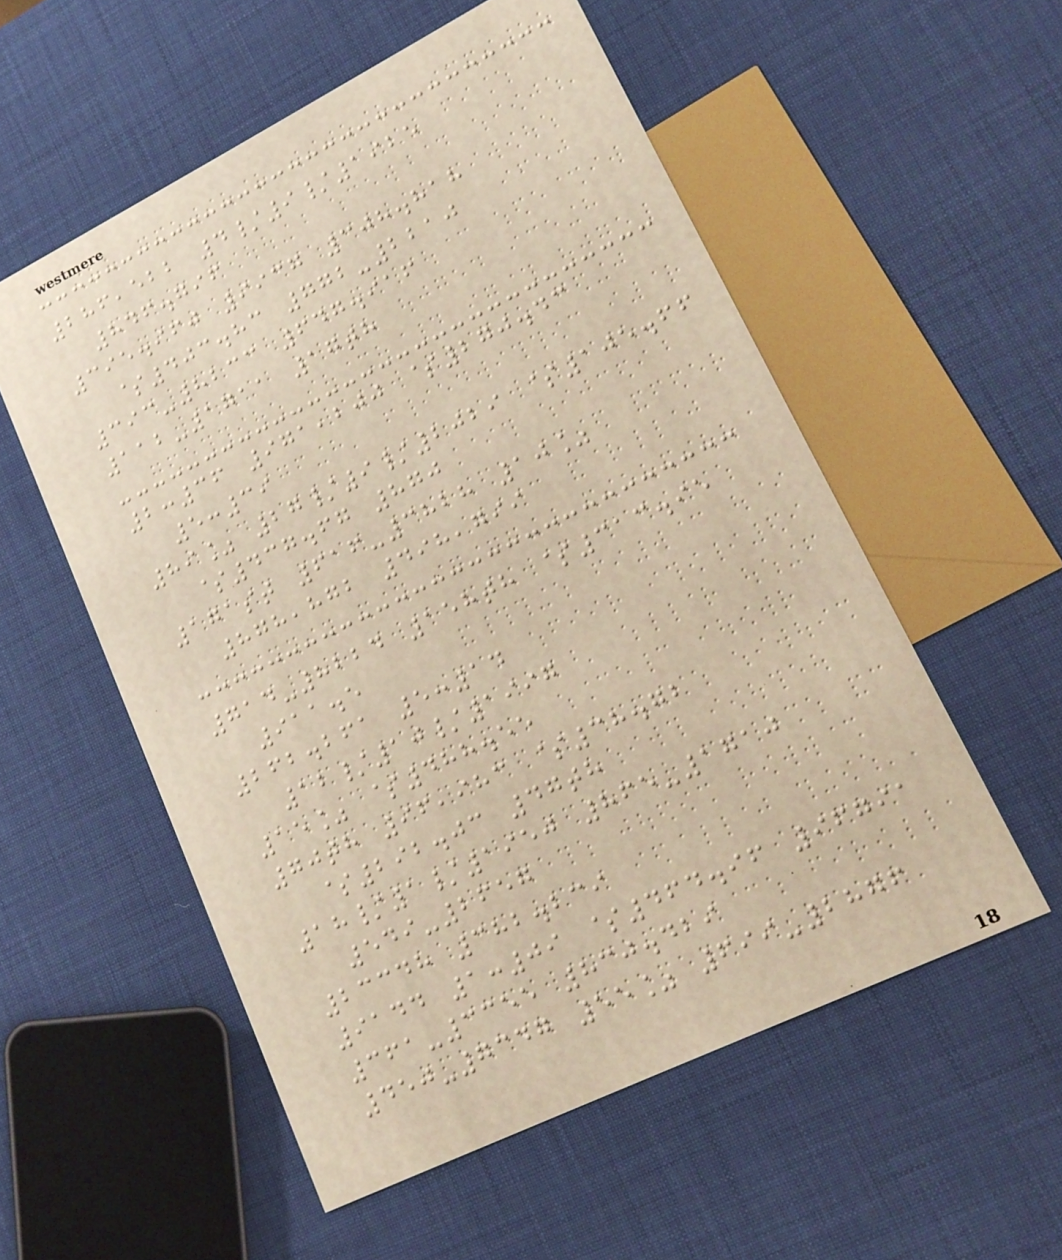286,522 4/9/1925
846.796
395.960 9937 308.818
$403.83 772-2210
393-8233 647.916
112-1711 17th
2:36 971,200 $270.43
5:39
89% 27/9/2029 $105.66
$437.67 870
171st 616-3828 10%
878,872 498,799
714-8224 158th $313.95
911.5
262.261 5:14
12/10/1997
15% $488.55
70th 96,983 $38.72
$292.03 47th
18/1/1950 865-1710
549-2657
23348 382.239
9144 1:09 $464.96 96791
361-3355 830.429
450-7347 55% 699-2876
